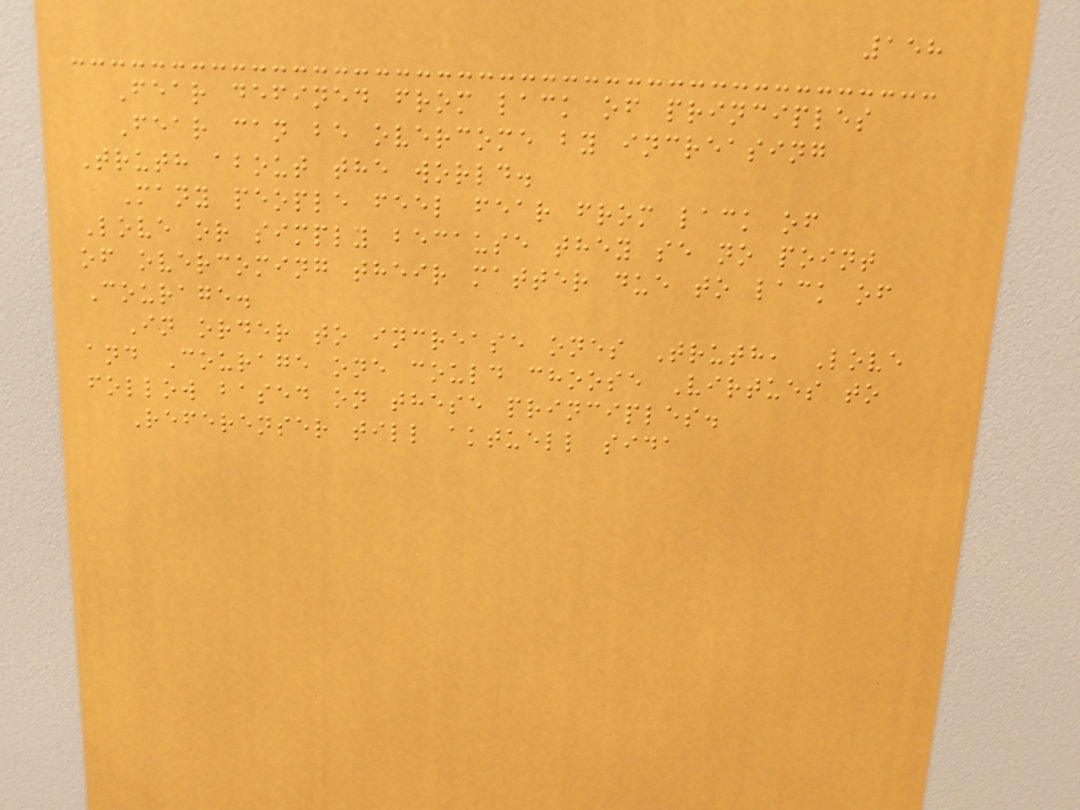158
Fear defined from lack of principles
Fear can be overcome by increasing
Truth about the world.
Many people feel fear from lack of
Love or simply because they se no point
of overcoming their matter due to lack of
Courage.
In order to increase ones Truth, Love
and Courage one could choose Virtues to
follow based on these principles.
Referenser till aktuell sida
